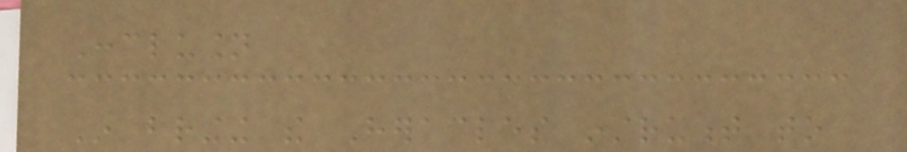Conclusion
In bringing the Heracles instrument to
